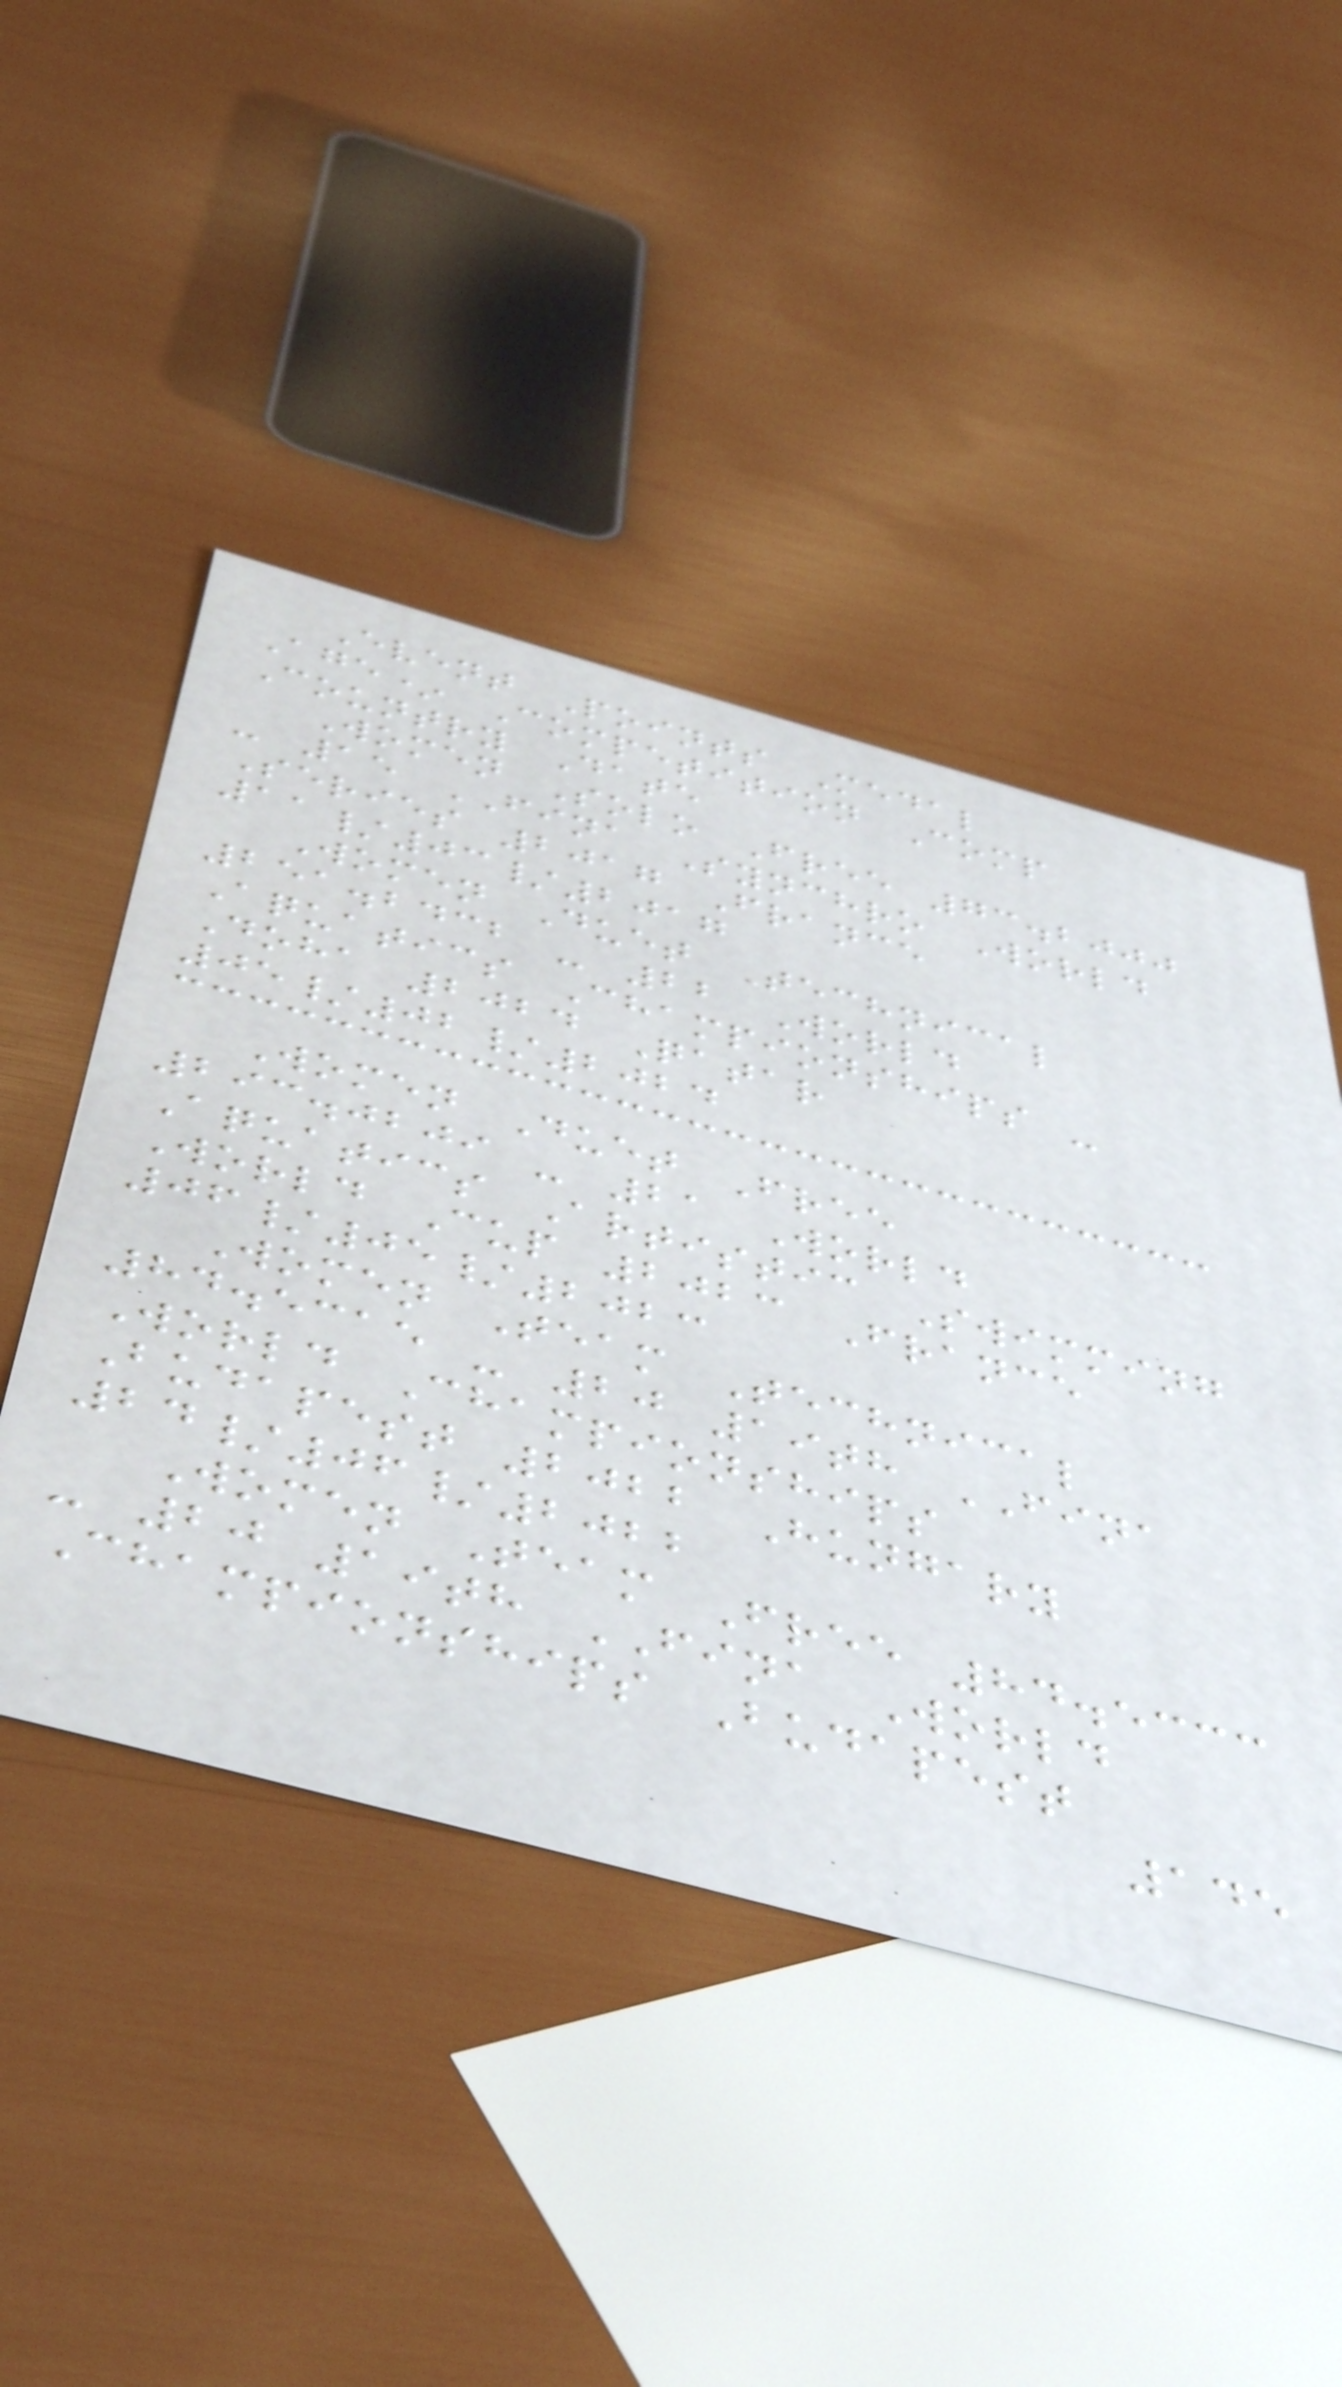Event Points Medal
Age* Competition Comp
Country Date
Women Solo Free 73.2000
- 15 FINA Synchro World
Series 2017 France
11/03/2017
Women Duet Technical
251.2432 - 22 World
Aquatics Championships -
Doha 2024 Qatar
05/02/2024
Women Duet Free
293.0209 - 21 World
Aquatics Artistic Swimming
World Cup 2023 France
06/05/2023
Women Team Technical
84.5315 - 20 19th FINA
World Championships
Budapest 2022 Hungary
24/06/2022
Women Team Free 84.5333
- 20 19th FINA World
Championships Budapest
145
